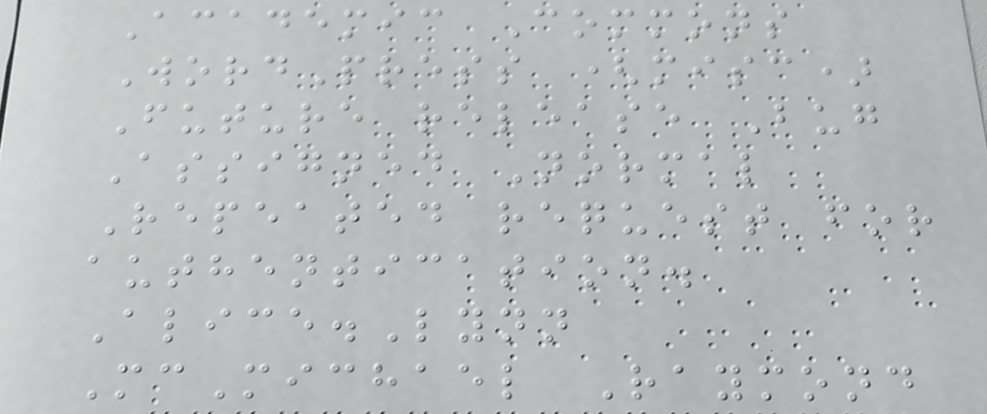Academic Commons
WordPress (misc)
Future release Bug
Assigned Normal
Repeated request for
authentication.
Alice.Lynn
McMichael Raymond
